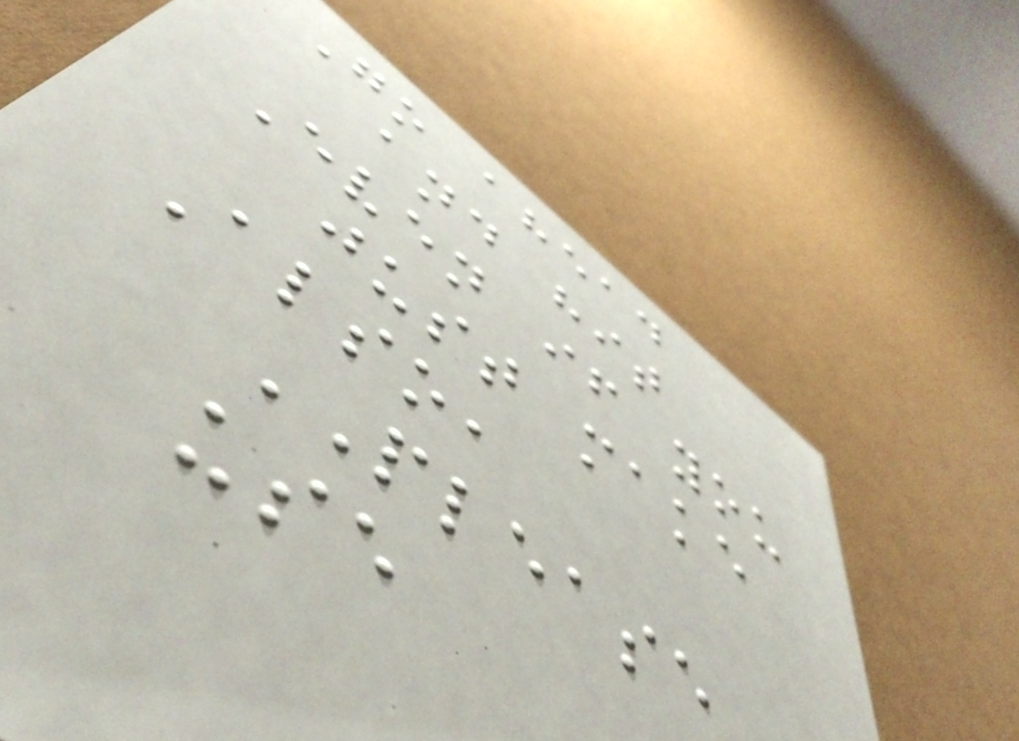Go ahead
and hit
Even if you
just make
Also,
PLEASE
use
